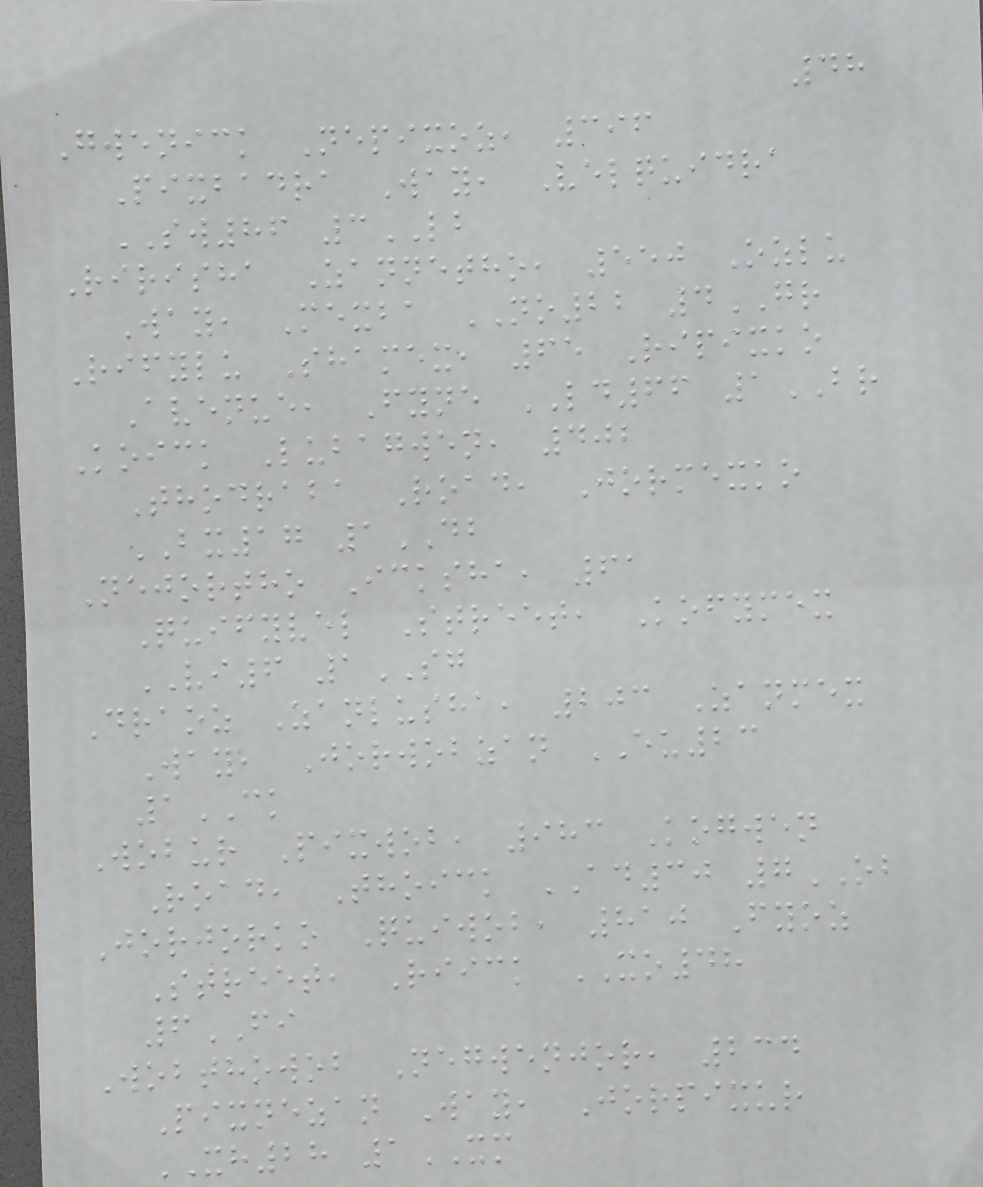48
Gwenick Nepixoz, 396
Pixbadra Way, Velquidra
SW86 3LB
Ririsha Zannetho, 550 Ozlu
Way, Mexba NO22 4GR
Rifylu Shamex, 65 Ripixko
Avenue, Fyne LD66 1BR
Koick Lubagwen, 402
Thodraba Road, Jormexko
BX17 1DB
Nejortho Icksha, 61
Quifyvel Street, Kofymex
VI6 1SG
Draoz Zanlusha, 203 Zanmex
Way, Jorwobzan EU23
1CK
Wobur Pixwob, 983 Kogwen
Road, Thoick AD30 7OB
Jorjorko Quiwob, 810 Fyoz
Street, Riick XO48
6FI
Wobthowob Negwenjor, 234
Pixnezan Way, Jorpixur
XH28 1XM
